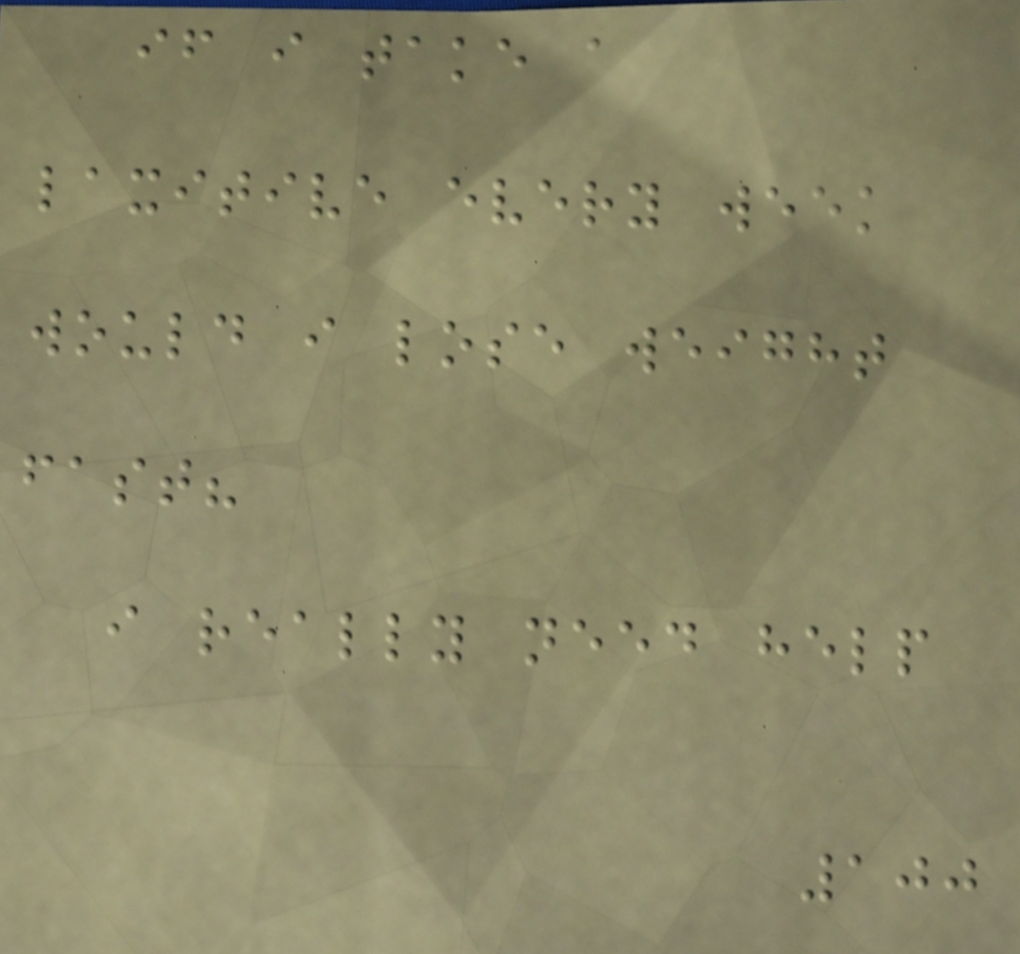if i take a
laxitive every week
would i lose weight
fast?
i really need help
100
